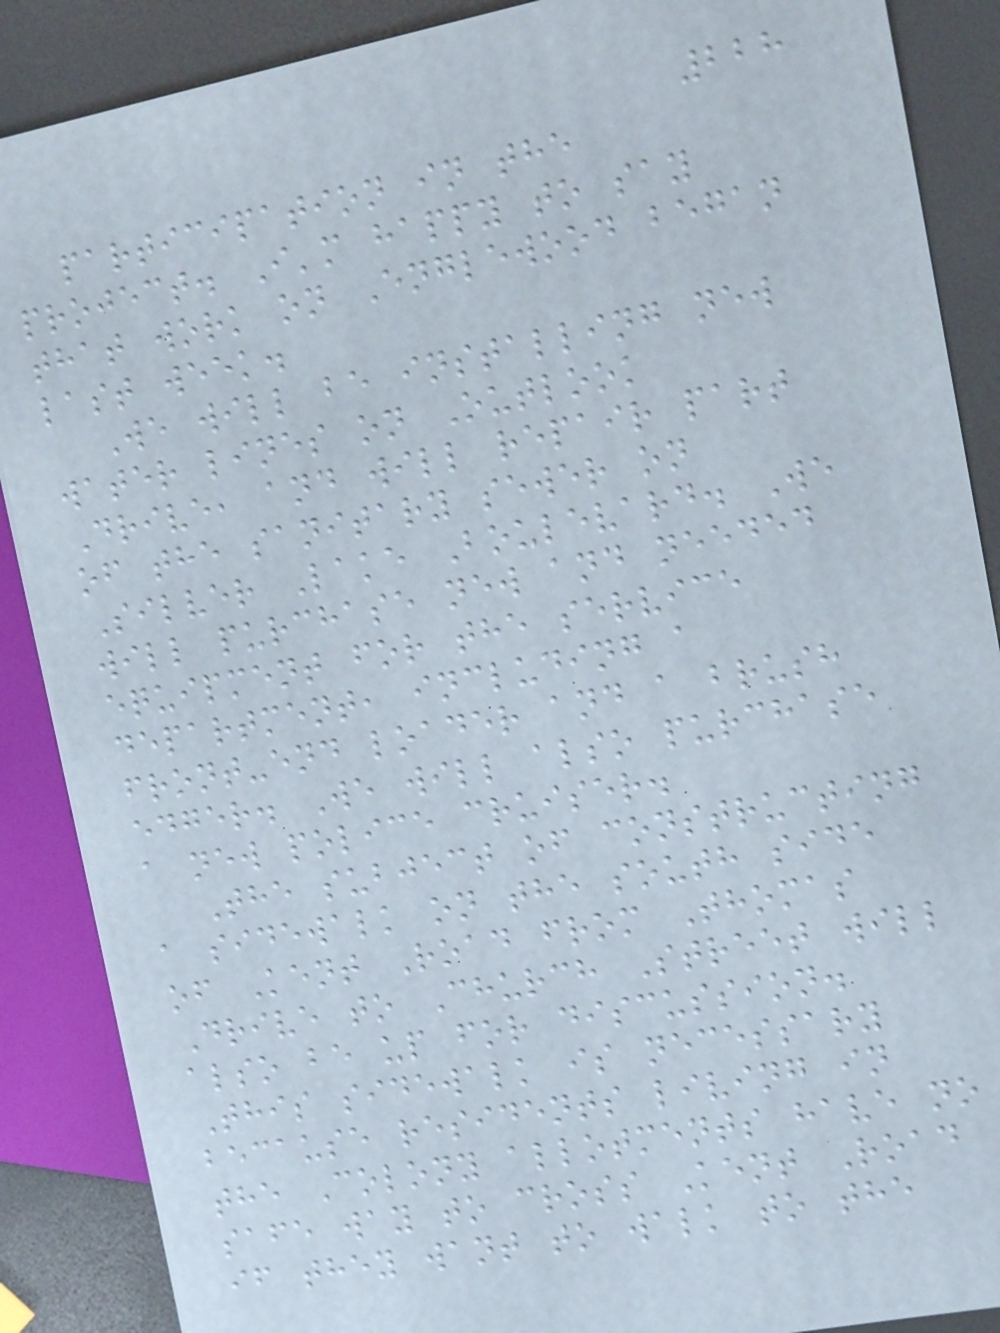228
participation in the
project. I'm happy to say
that work on Englewood began
last week.
We will be installing new
water lines on Outlook
Drive, and will repair part
of the sanitary sewer on
Silver Lake Boulevard. We
will purchase new and needed
equipment for the service
department, including a
front-end loader and a brush
edger. We will also purchase
a new police cruiser.
The subject of constructing
a sidewalk on the south side
of Kent Road from Thomas
Drive to Church Street will
also be up for discussion.
This sidewalk is necessary
because residents living in
the Colony allotments have no
safe way to cross Kent Road
if they want to walk to the
